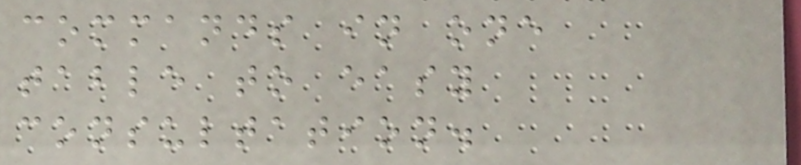commands in one
table to easy
consultation.
